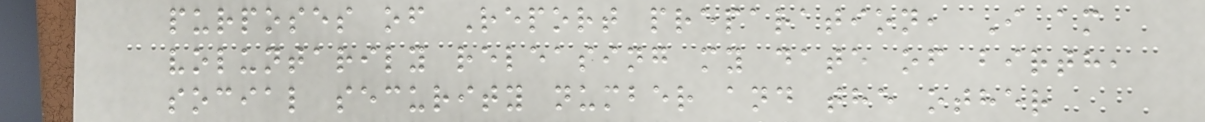purposes of Report preparation, I am
voluntarily releasing my date of birth,
social security number and the other
